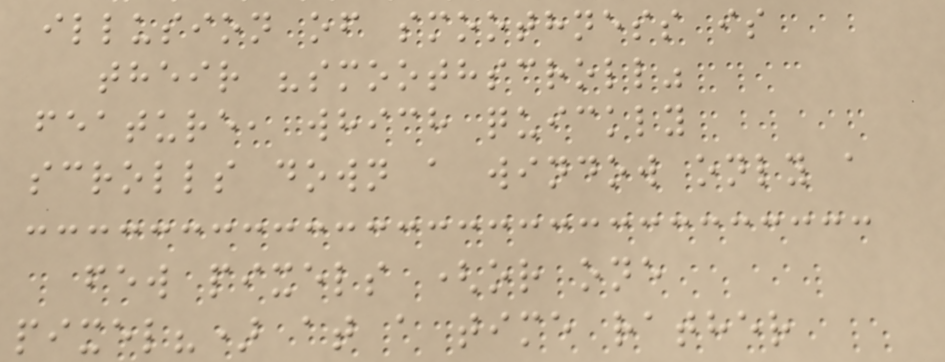illusion of smoothness is
their "smoothscroll"
feature, which quickly
scrolls down a window only a
few pixels (or one
pixel?) at a time rather
